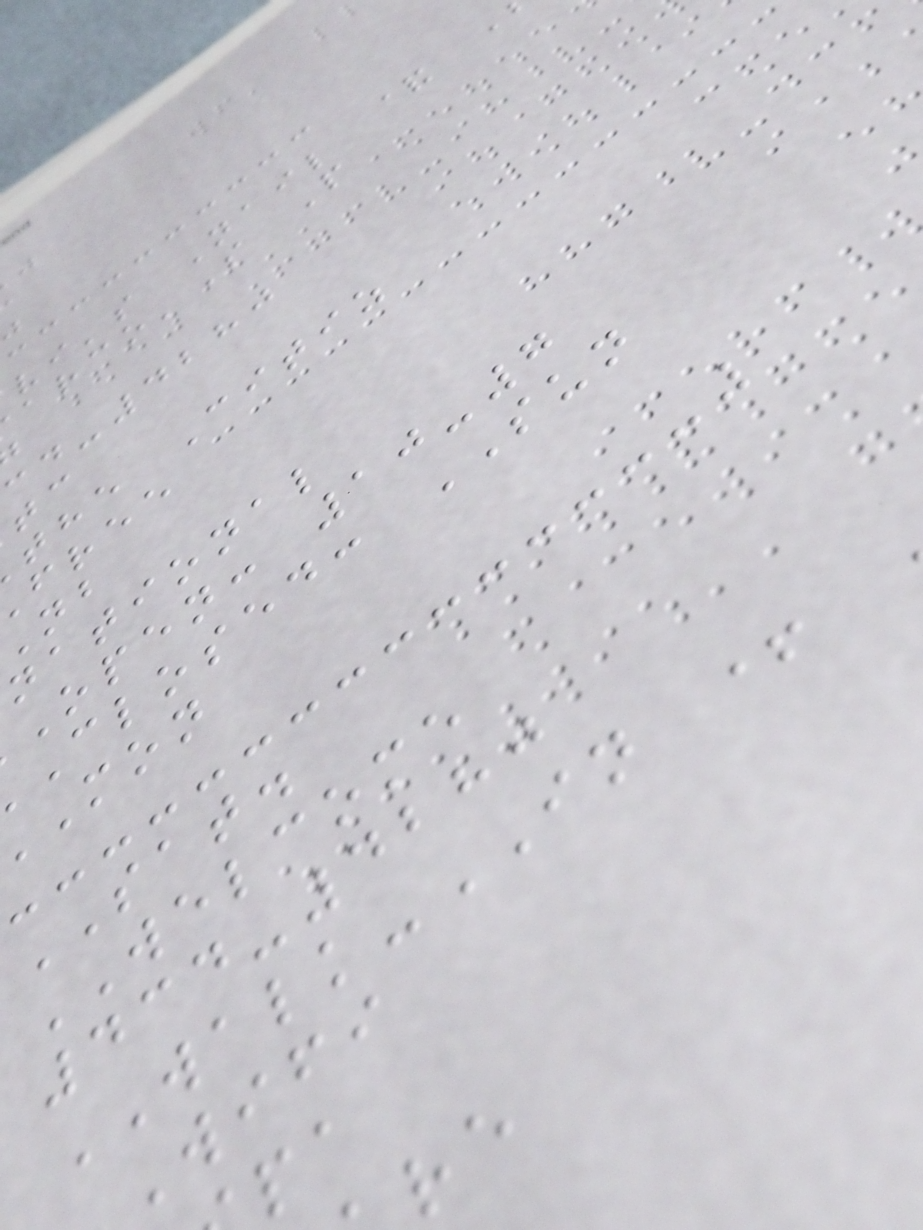vi's Nail &
'S P
-4280
the Citiz
free
national
open: 10-7
closed: SUN
SAT.
WELCOME
434-4280
WALK-IN +
wifi
